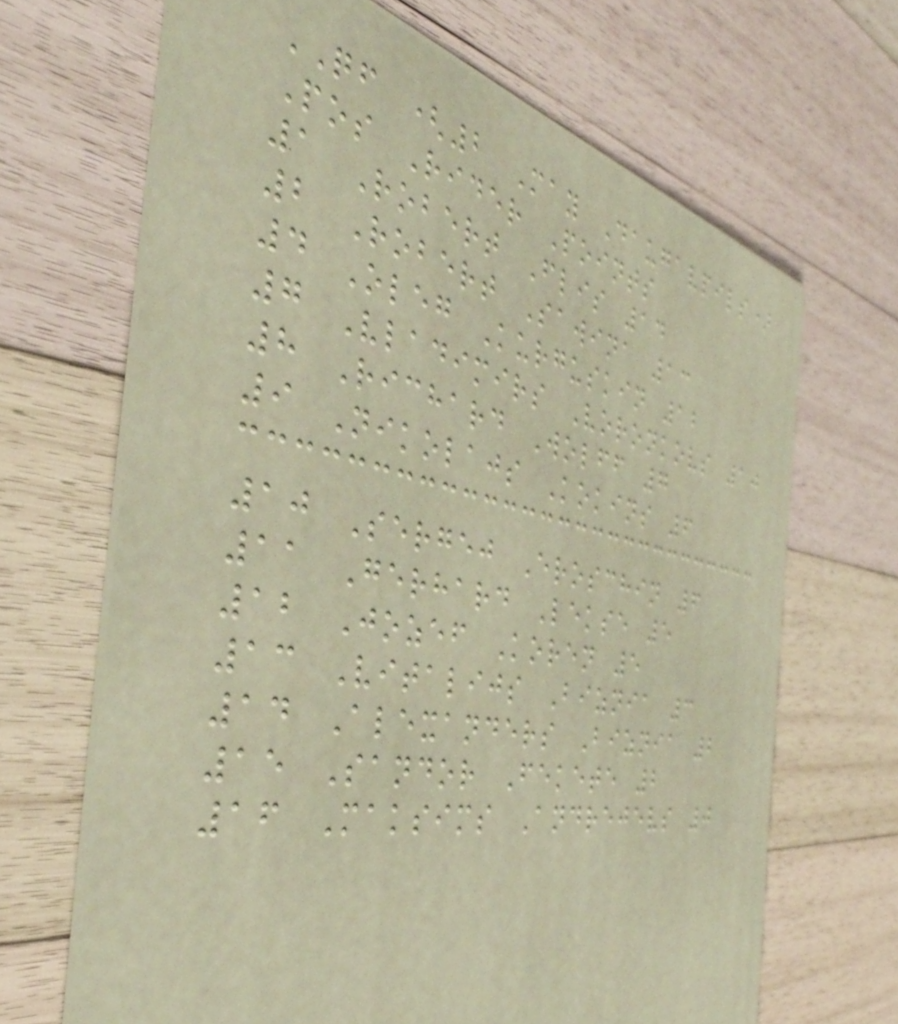QF (2 May Daugavpils)
Pos Rider Points
1 Robert Flis 14
2 Robert Sawina 13
4 Oleg Kurguskin 12
7 Vladimirs Voronkovs 10
8 Richard Wolff 7
9 Nikolajs Kokins 6
10 Sergej Eroschin 6
11 Gerhard Lekse 5
12 Jozef Koren 5
13 Vitalijs Biznia 3
14 Alexanders Biznia 2
15 Sandor Fekete 2
16 Maksims Andrejevs 0
